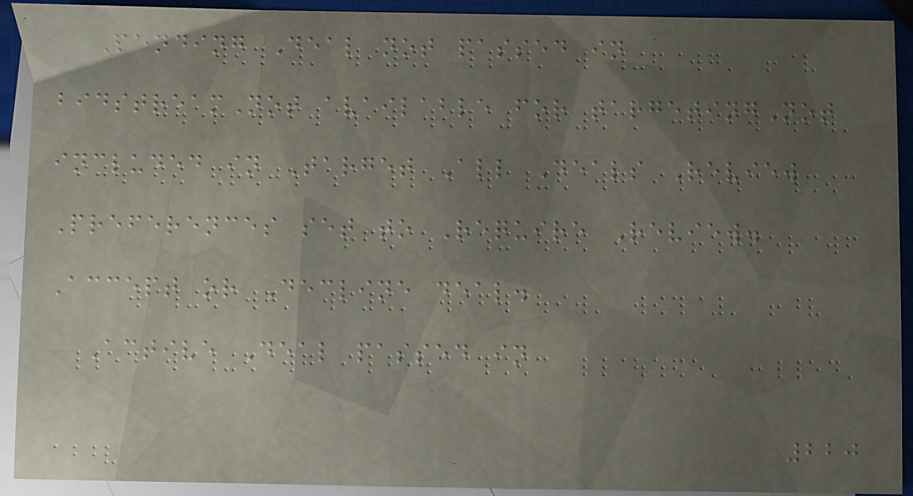Pending Deal not passed in
bidstreamNot available for targetingNot
included in Target All Deals Review
Preferences set to Require Review.
Accept or Decline deal.
Active Deal passed in
220
